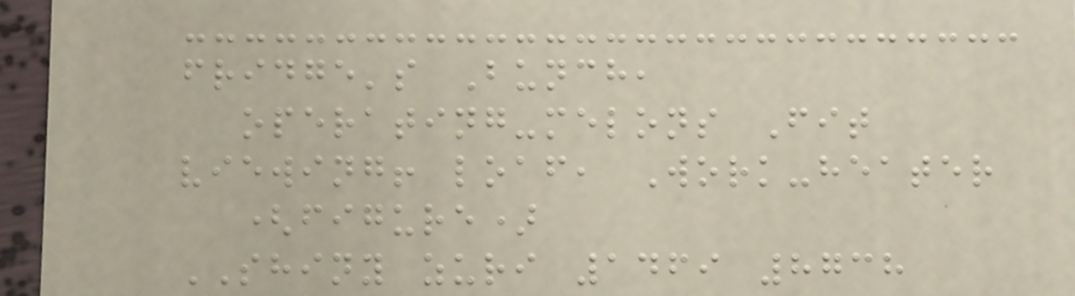fridge's Bunch,
operating-melons Fit
viewing! loaf, Work-heater
(figure)
SHINY zuri 1469 8738
